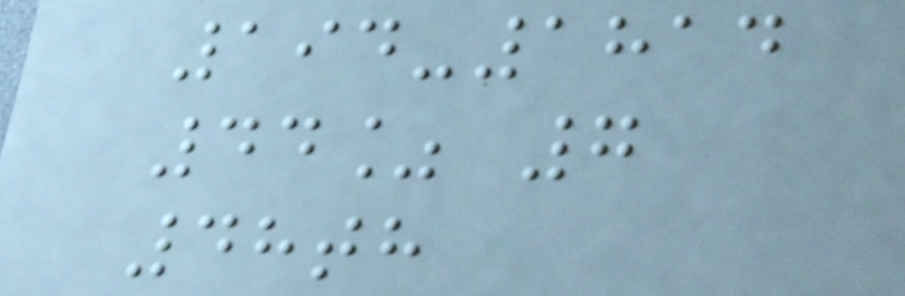194-1814
44% 7
48th
